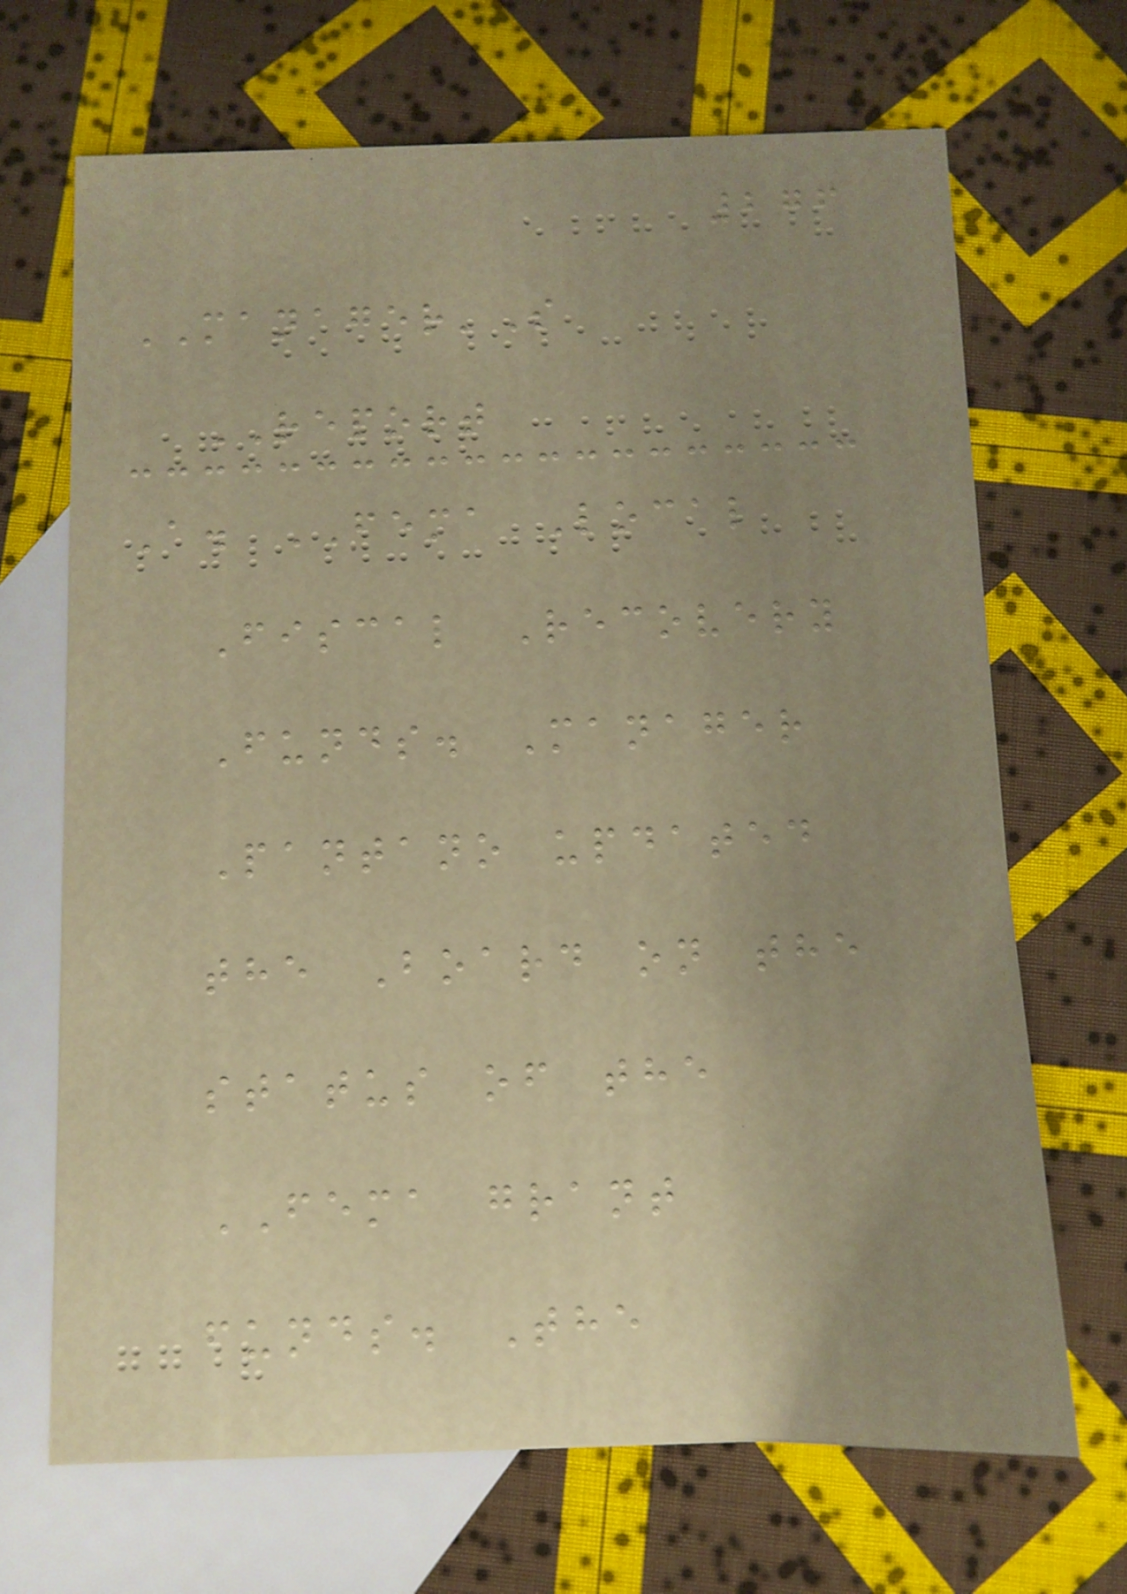276
MANAGER'S
REPORT
A. FEMA Local
Fiscal Recovery
Funds. Manager
Pantano updated
the Board on the
status of the
FEMA grant
funds. The
